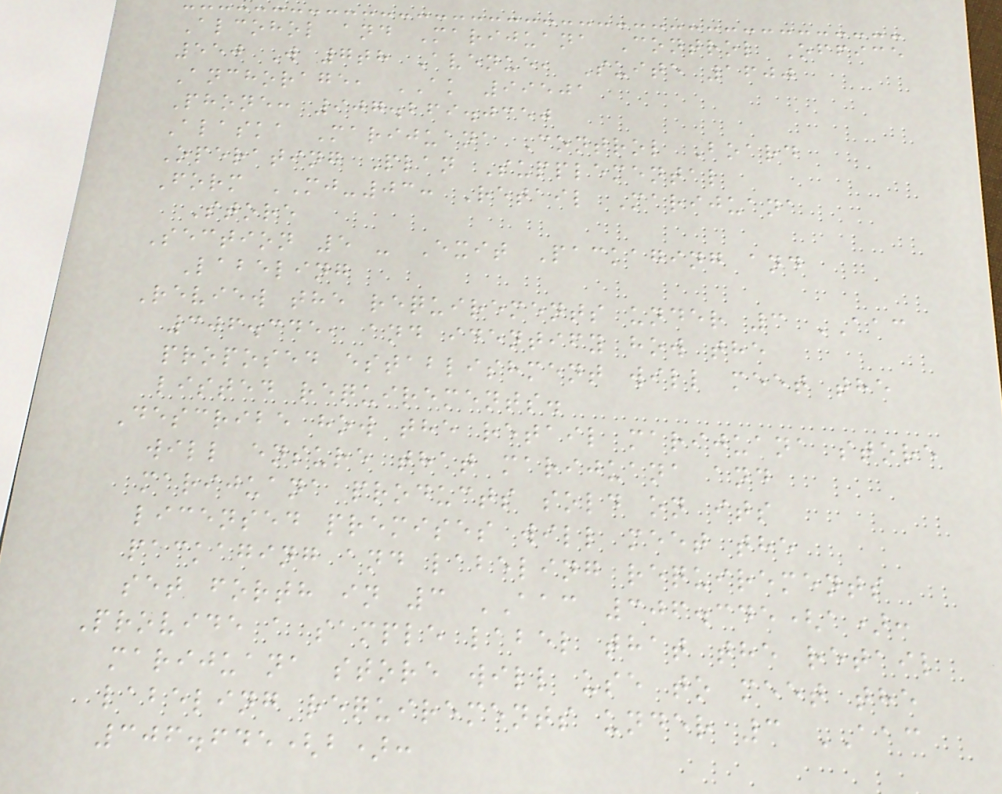Alcohol and Marijuana Control Office
550 W 7th Avenue, Suite 1600
Anchorage, AK 99501
Phone: 907.269.0350
Alaska Marijuana Control Board
Operating Plan Supplemental
Form MJ-03: Retail Marijuana
Store
Section 5 - Exit Packaging and
Labeling
Review the requirements under 3 AAC
306.345, and identify how the
proposed establishment will meet the
listed requirements.
Describe how the retail marijuana store
will ensure that marijuana and
marijuana products sold on its
licensed premises will meet the
packaging and labeling requirements
set forth in 3 AAC 306.345(a):
Provide a sample label that the retail
marijuana store will use to meet the
labeling requirements under 3 AAC
306.645(b):
